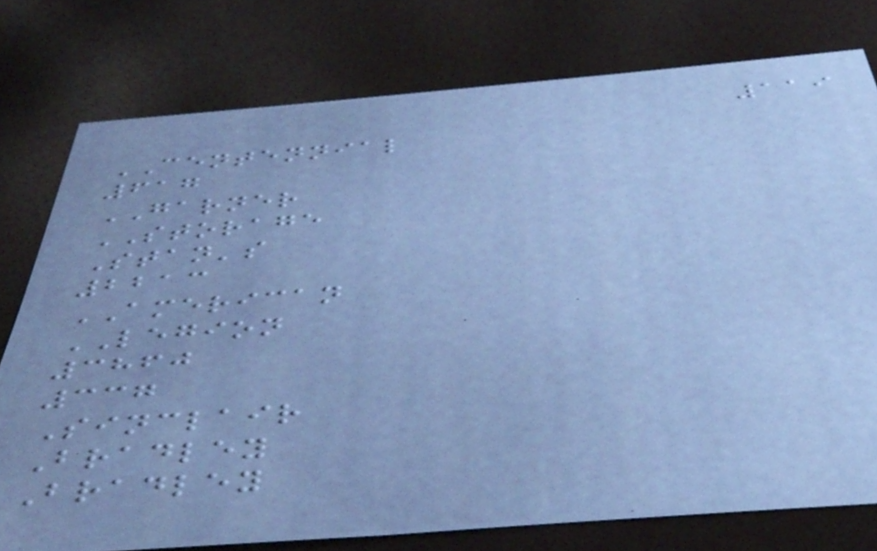119
CENTENNIAL
617
GARNER
STORAGE
Stan's
2213
AMERICAN
LEGION
3860
337
Sinclair
Bradley
Bradley
